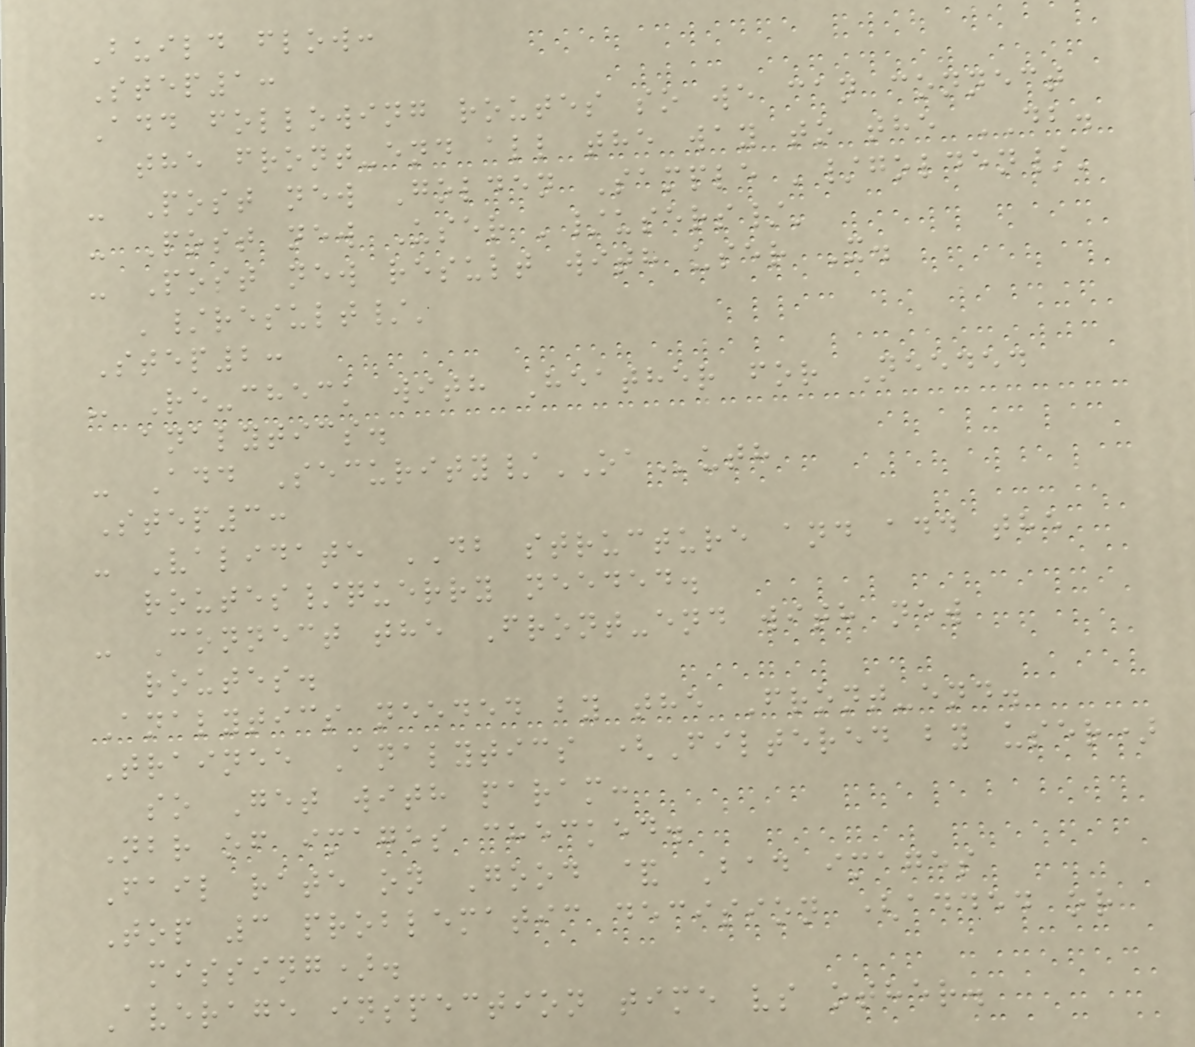Build flow:
Step1:
Add following routes so we can connect
the front-end all the way to the DB.
- Post new Golden Sample '/golden/'
- Post new User '/users/'
- Post new result with user X.
'/result/'
Step2:
- Re-check with Heather for Needed
analytics.
- Add Security/OAuth
Step3:
- Validate DB structure and add the
routes/querry needed.
- Connect the Front-end with new
routes.
Analytics needed by the Front-end.
Trainee Analytics (Filtered by user)
so Get with param:
Nbr of images checked.
Fail rate on Good & Bad images
Top 3 problematic decision (added or
missing).
Average inspection time vs other.
